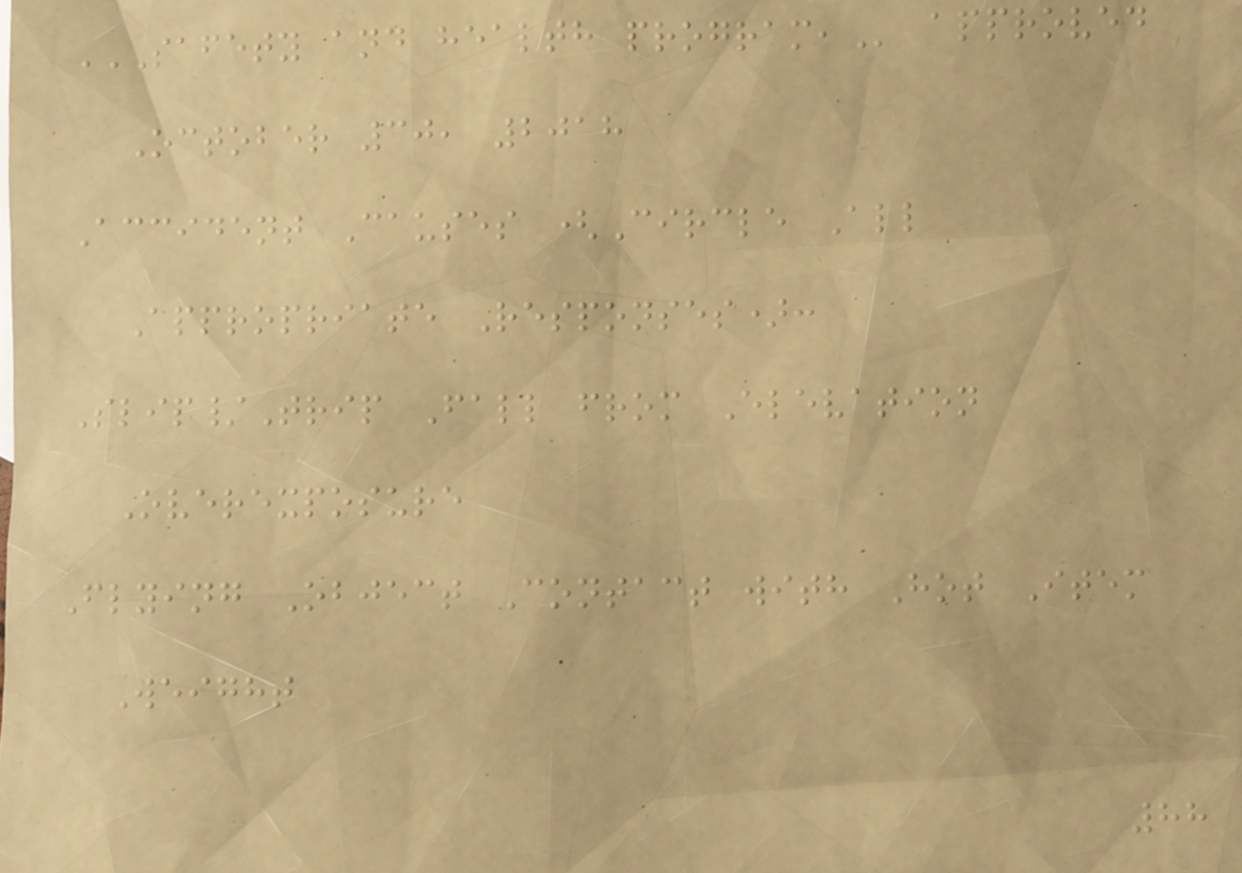SAFETY AND HEALTH PROGRAM, approved
October 30, 2018
Accident Causes (Circle All
Appropriate Responses):
Slip/Trip Fall from Elevation
Overexposure
Flying Object Contact with Hot Item
Weight
88
